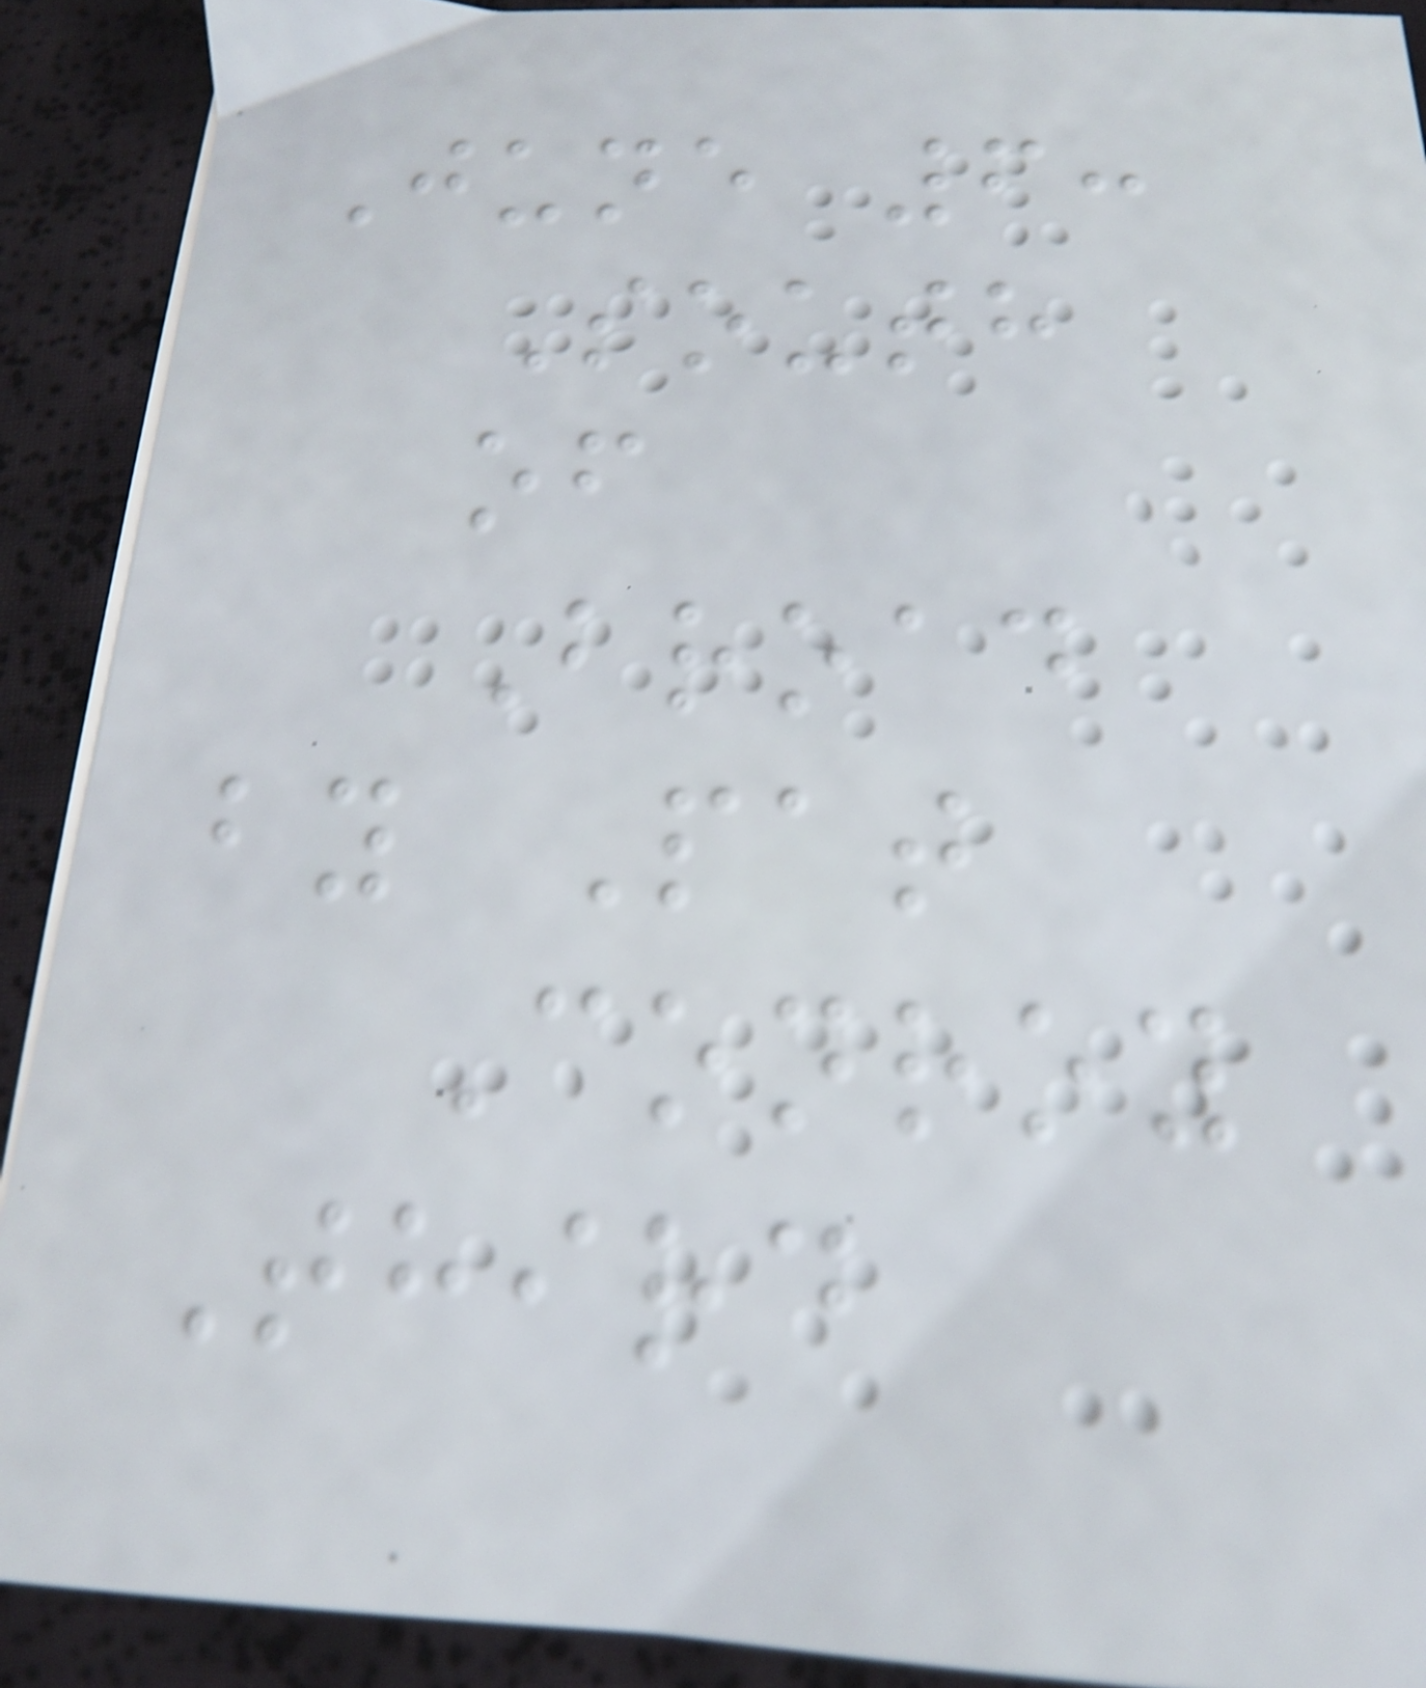June 6:
South
of
Broad
by Pat
Conroy
Third
